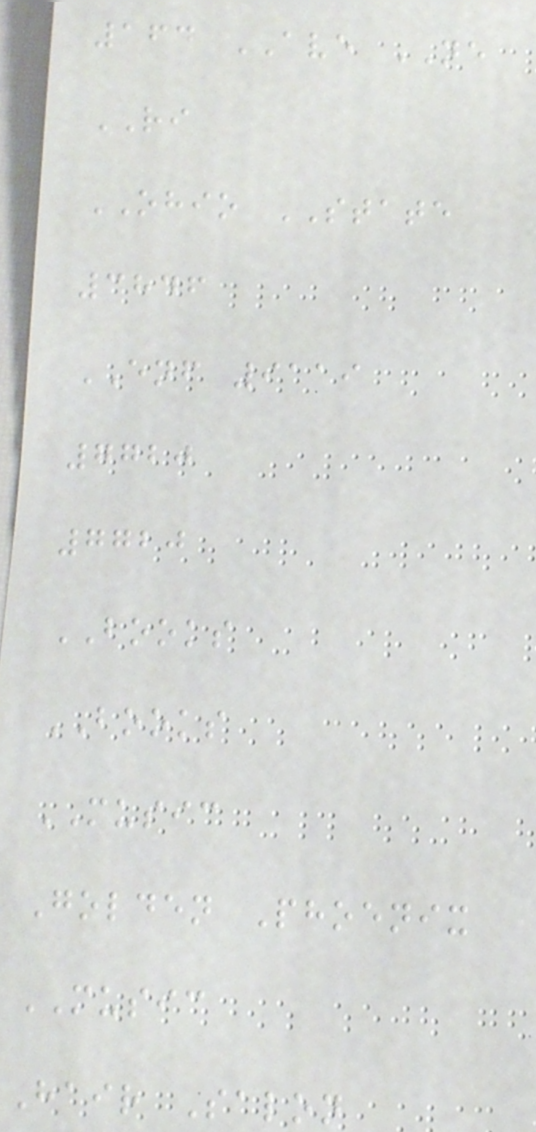164 AVE NE
RI
OHIO STATE
3846
ENF 9119
7720
7720
BOOKS
BOOKS
MUSIC
Golden Phoenix
MUSIC
Hair Salon
